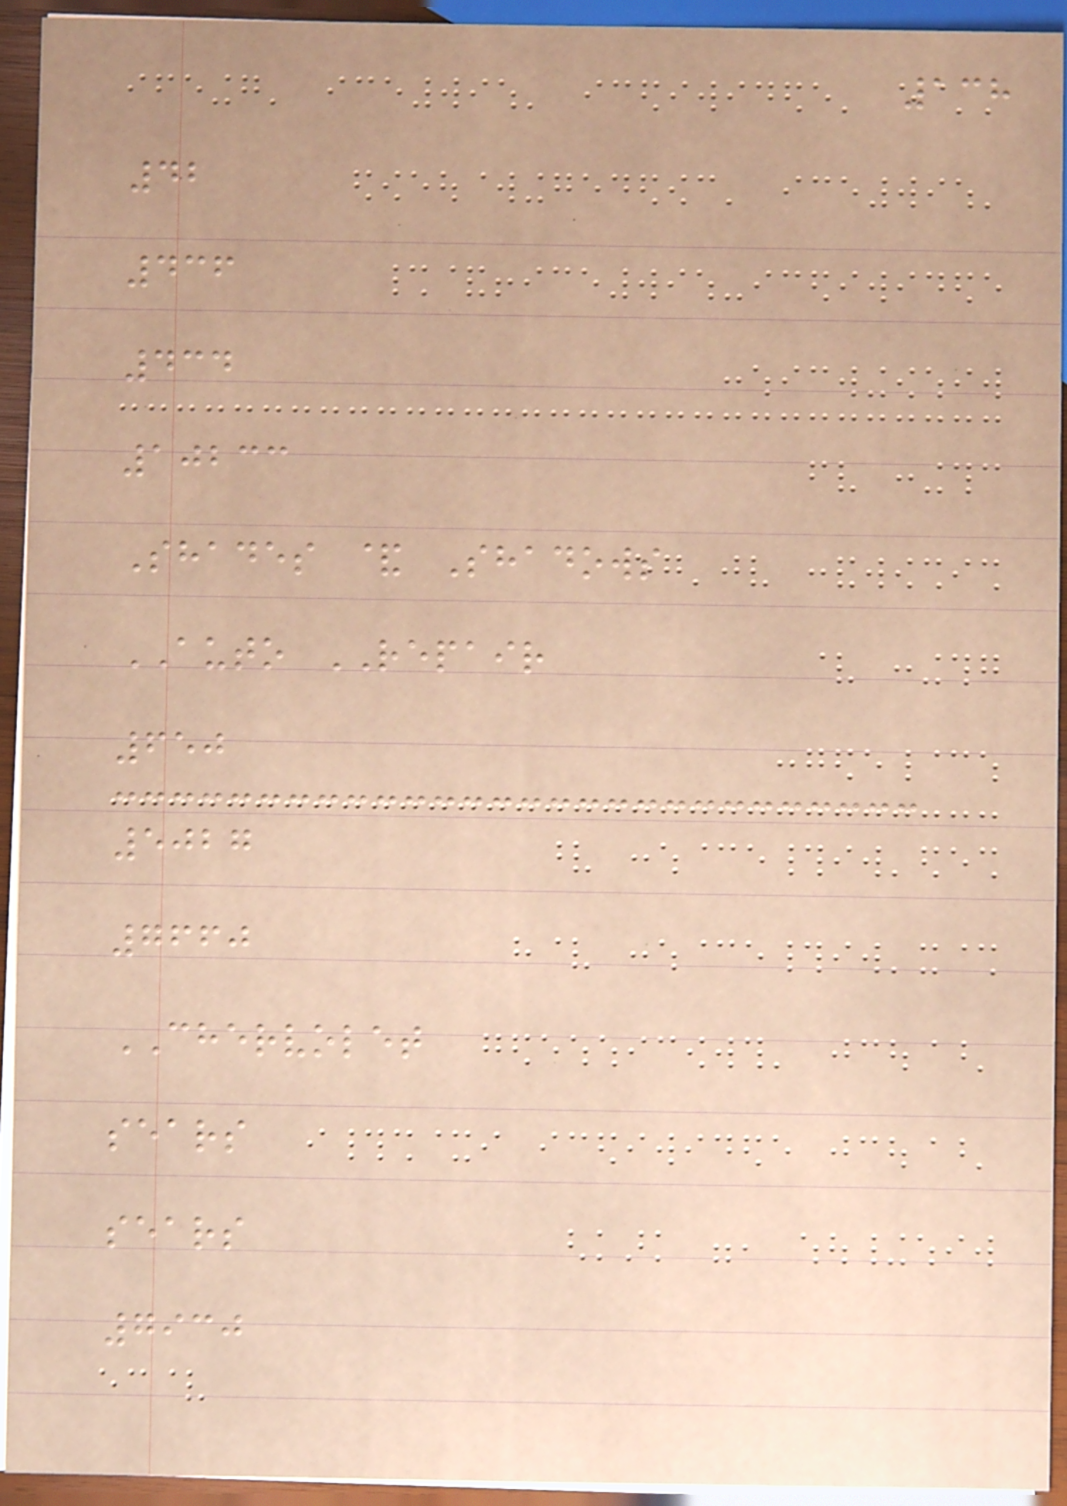138
42
436
434
10233
Shades & Shadows
AUTO REPAIR
650
5027
7660
CHERVOLET
sears
sears
7930
